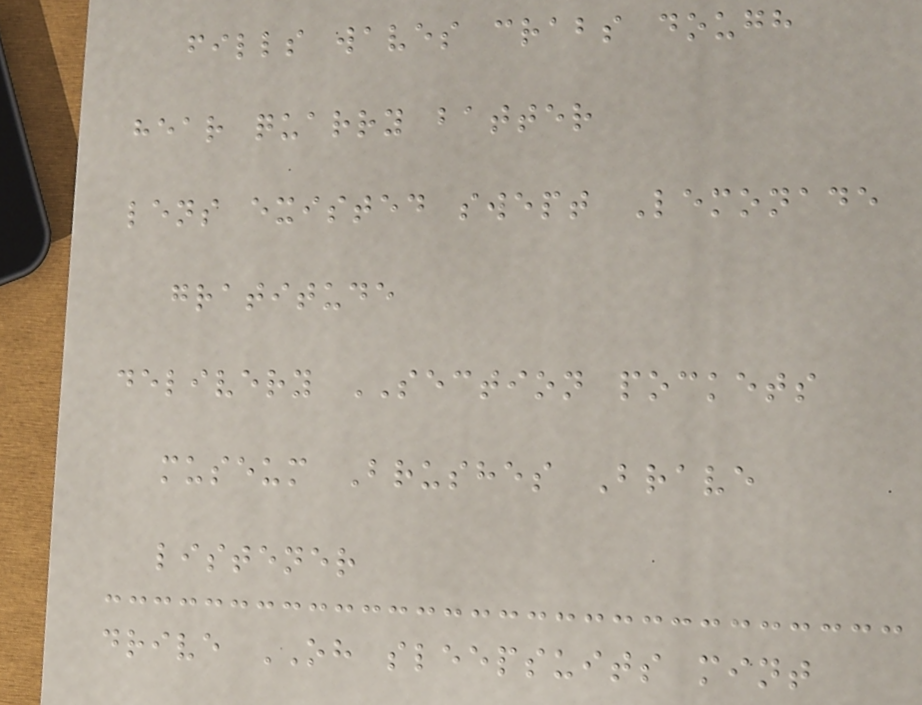fills waves crabs dough
hear quarry batter
lens existed swept Lemonade
gratitude
delivery SECTION pockets
museum Brushes Brave
listener
drive OH sleepsuits mint
